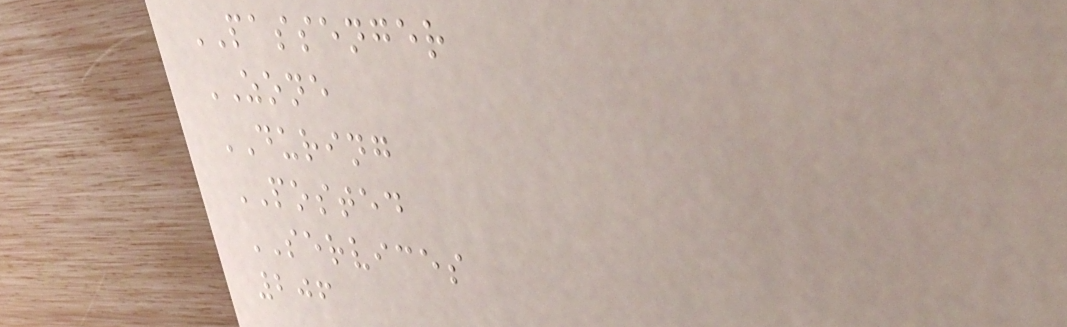PASSENGER
ZONE
DURING
POSTED
SERVICES
206
